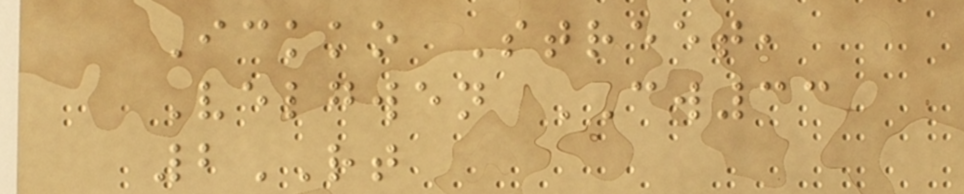Ickko Street,
Velgwen CW33
2RT
